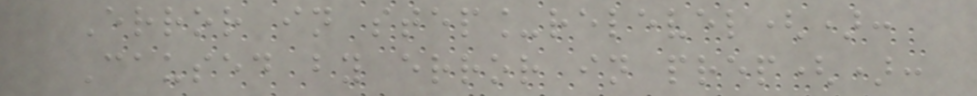Error in step_relevel():
Caused by error in prep():
